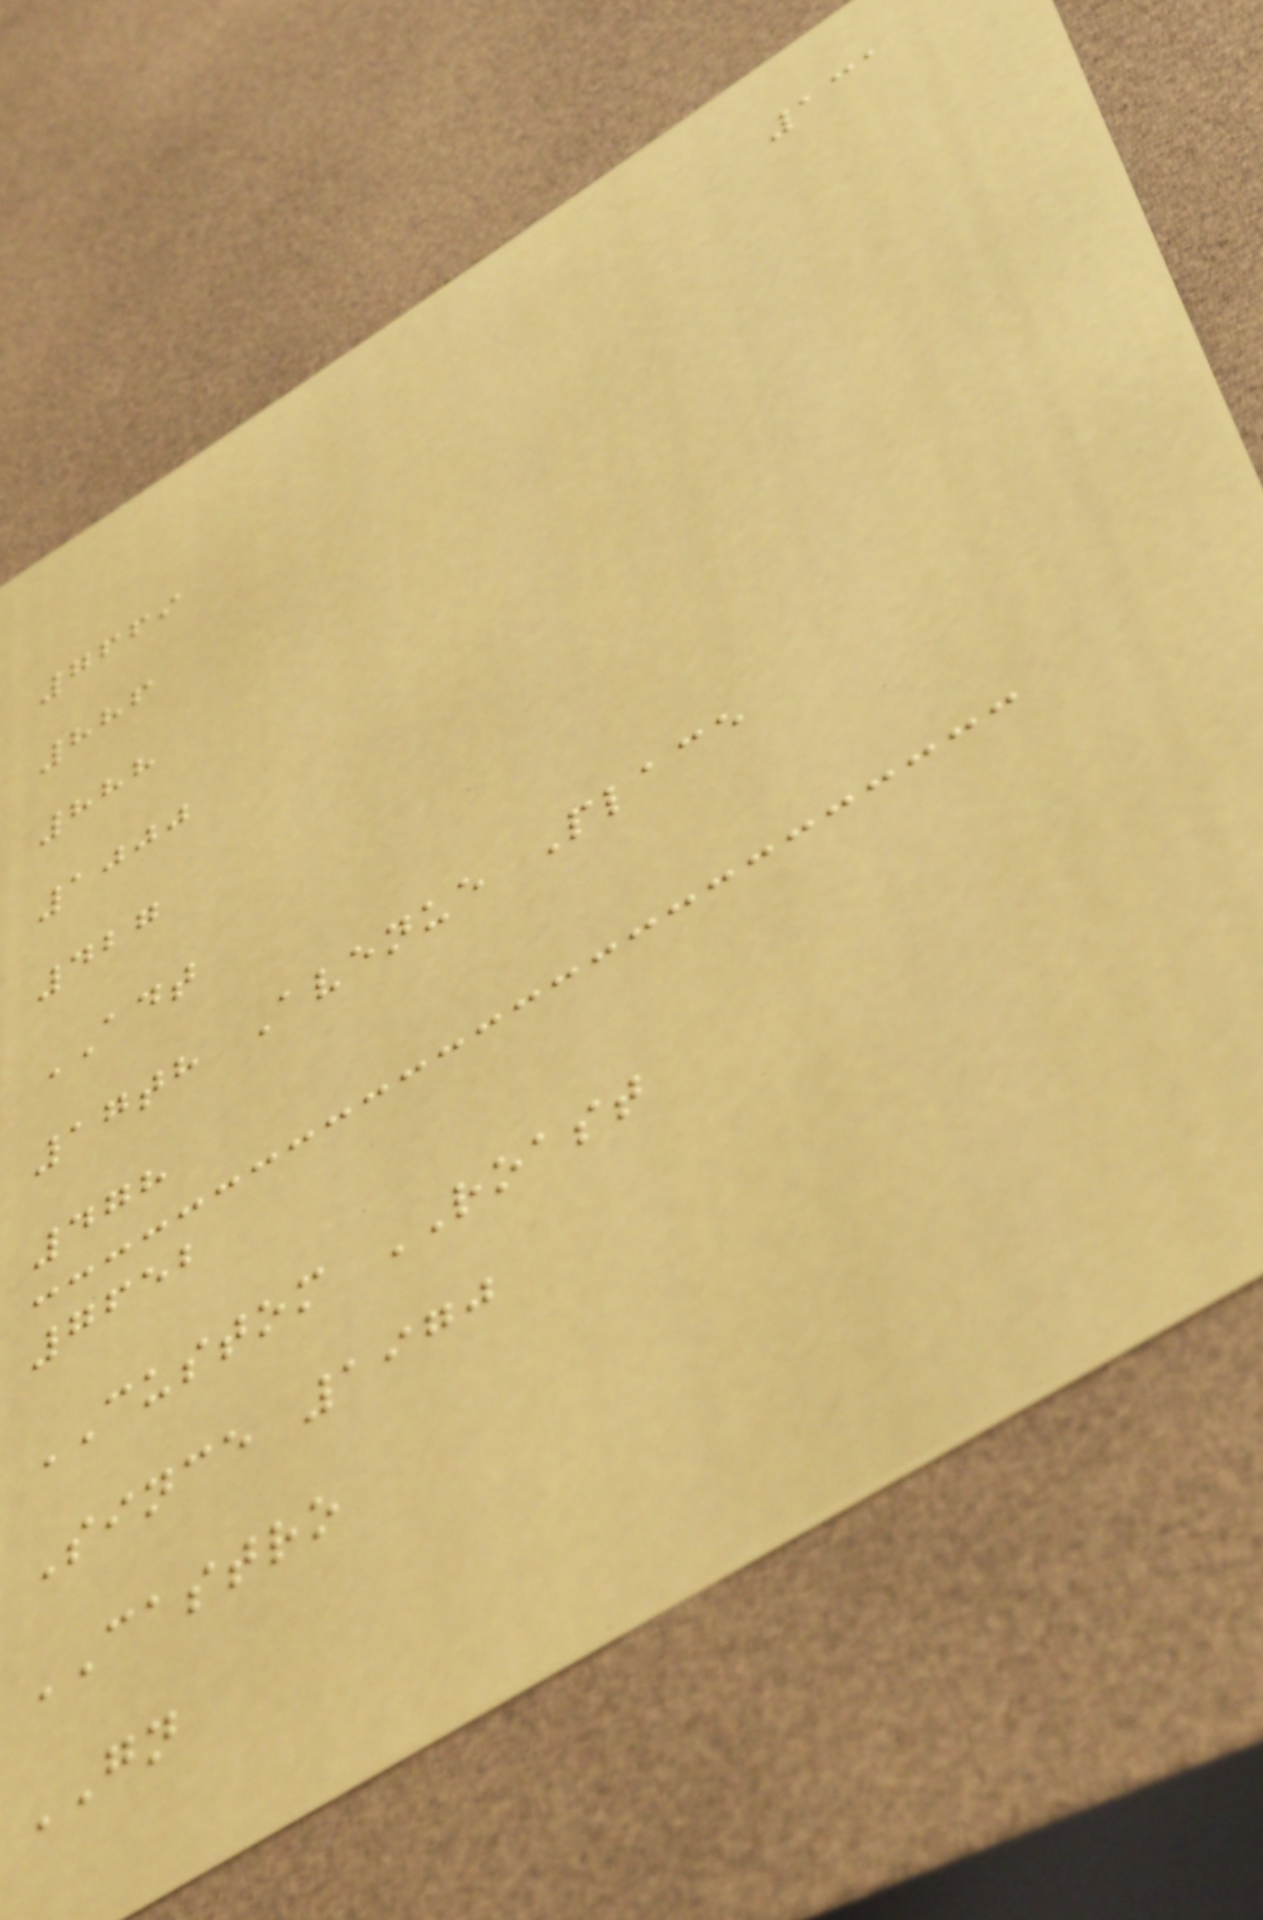131
7669
886
888
1000
427
ADT
17th Avenue Place
478
7652
CUSTOM ROAST
Since 1970
CASTRO
GN
